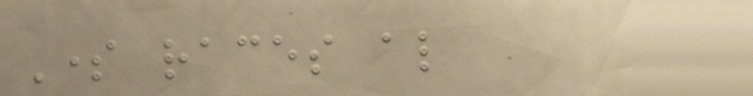Some races also
